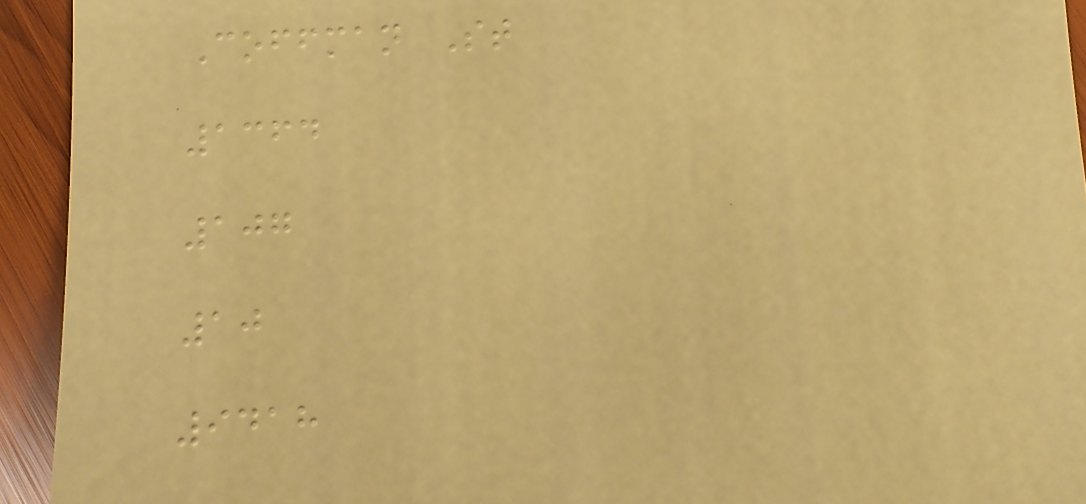Coffman St
1364
107
10
9418
